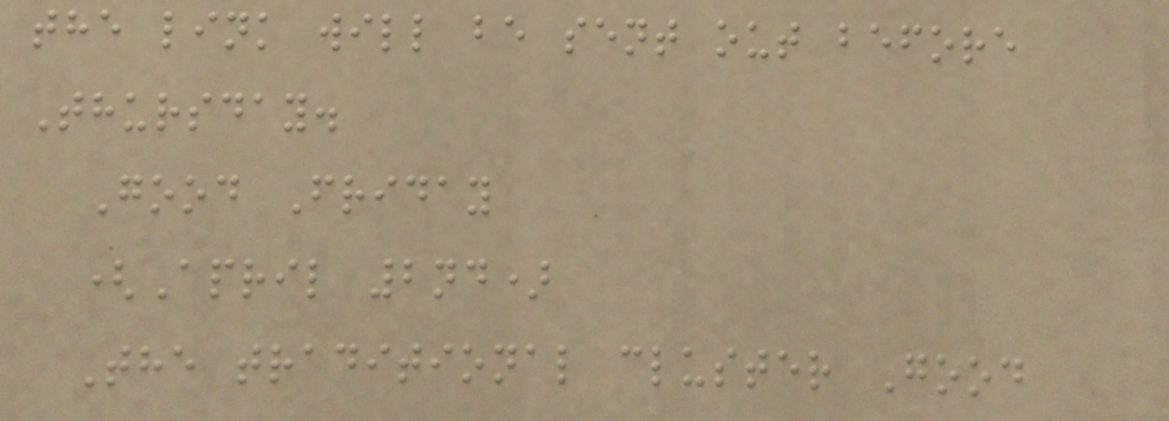the link will be sent out before
Thursday.
Good Friday
(April 2nd)
The traditional cluster Good
